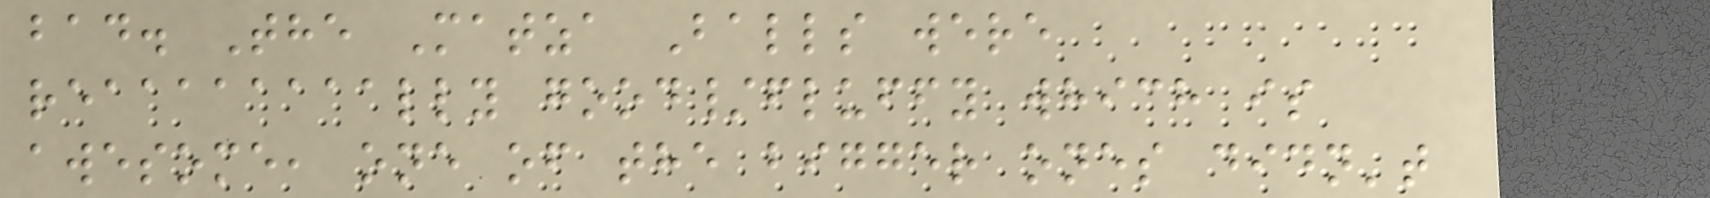bad. The Matza Balls were
reaaaaaaaally good/fluffy which is
awesome, one of the bigger ones didn't
